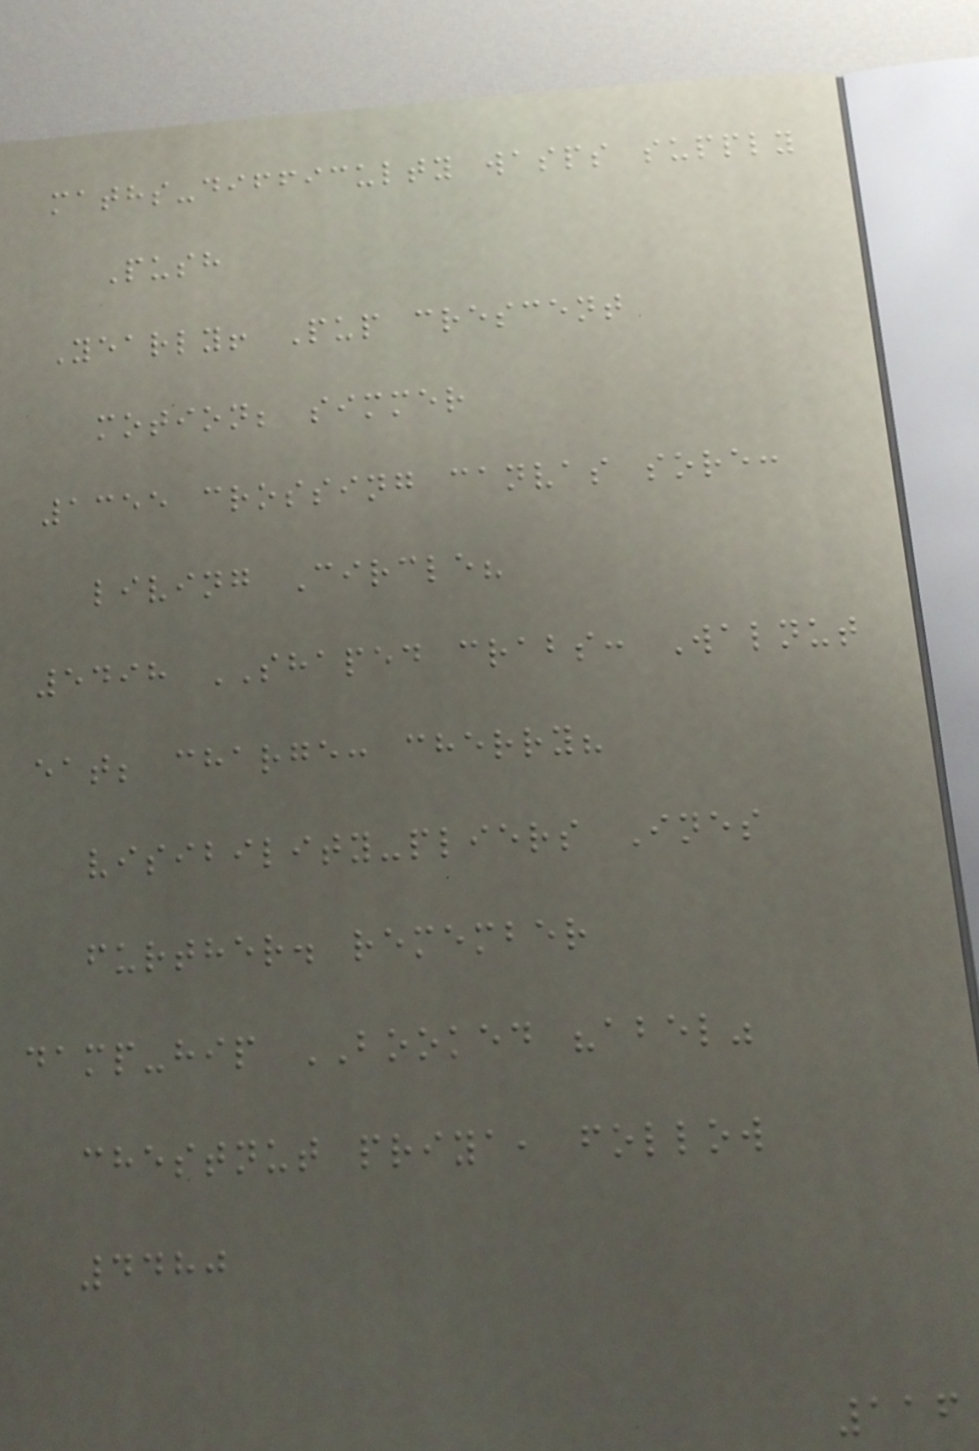maths-difficulty wasps supply
Push
Yearly! Pup crescent
motion; simmer
1355 crossing canvas sore:
living Circle?
5498 SHAPED crabs: Walnut
eat; charge: cherry?
visibility-pliers Ines
further. remember
damp-hip BOOKED "abel"
chestnut priya, follow
4480
116
